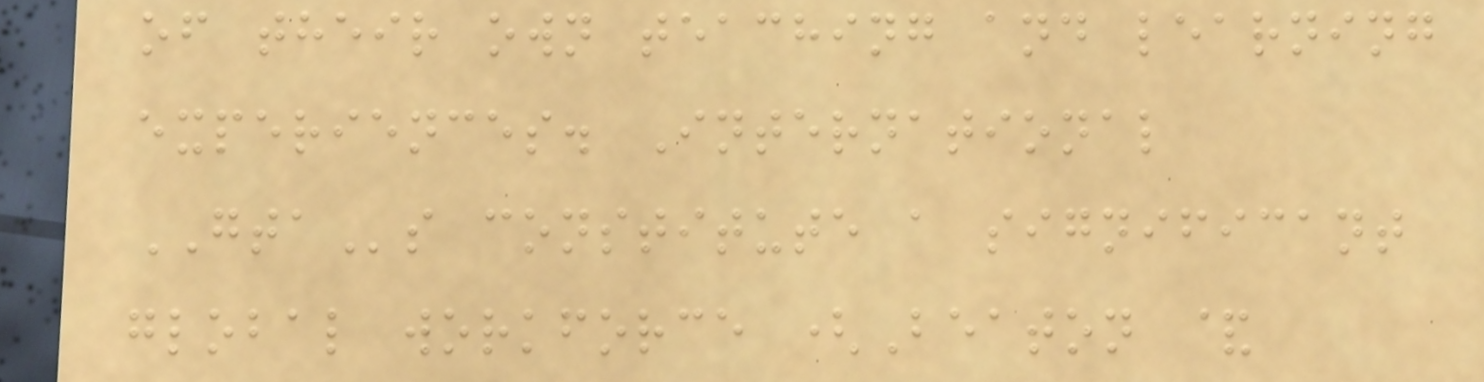of their own teaching and learning
experiences. International
GTAs constitute a significant
global workforce (Beaton &
